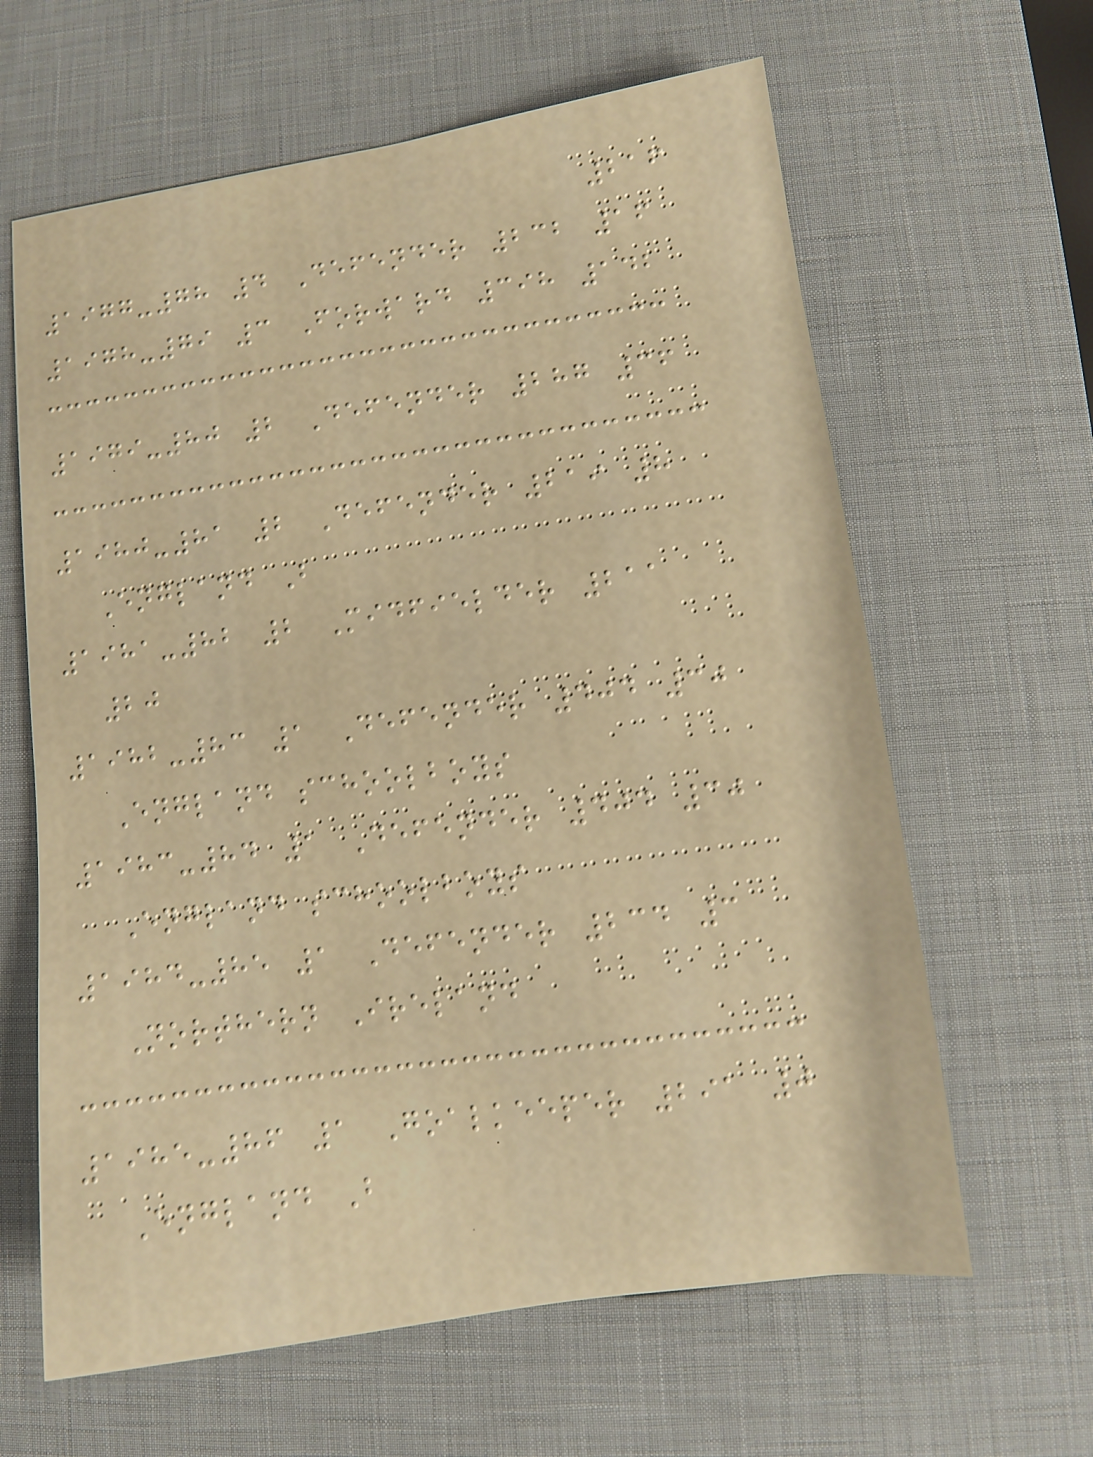216
1977-78 4 Defender 232 16
1978-79 3 Forward 398 142
1979-80 2 Defender 287 36
1980-81 2 Defender 219 8
England B
1981-82 2 Midfielder 211
20
1982-83 1 Defender 404 30
England schoolboys
1983-84 1 Defender 404 30
England schoolboys
1984-85 1 Defender 234 3
Northern Ireland
1985-86 1 Goalkeeper 291 0
England B
